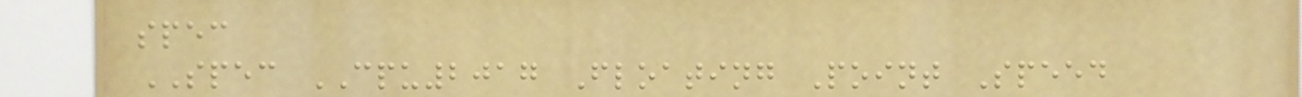spec
SPEC CPU2017 Floating Point Speed
